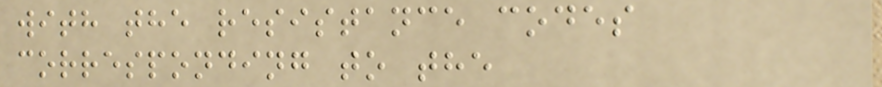with the resistance codes
corresponding to the
